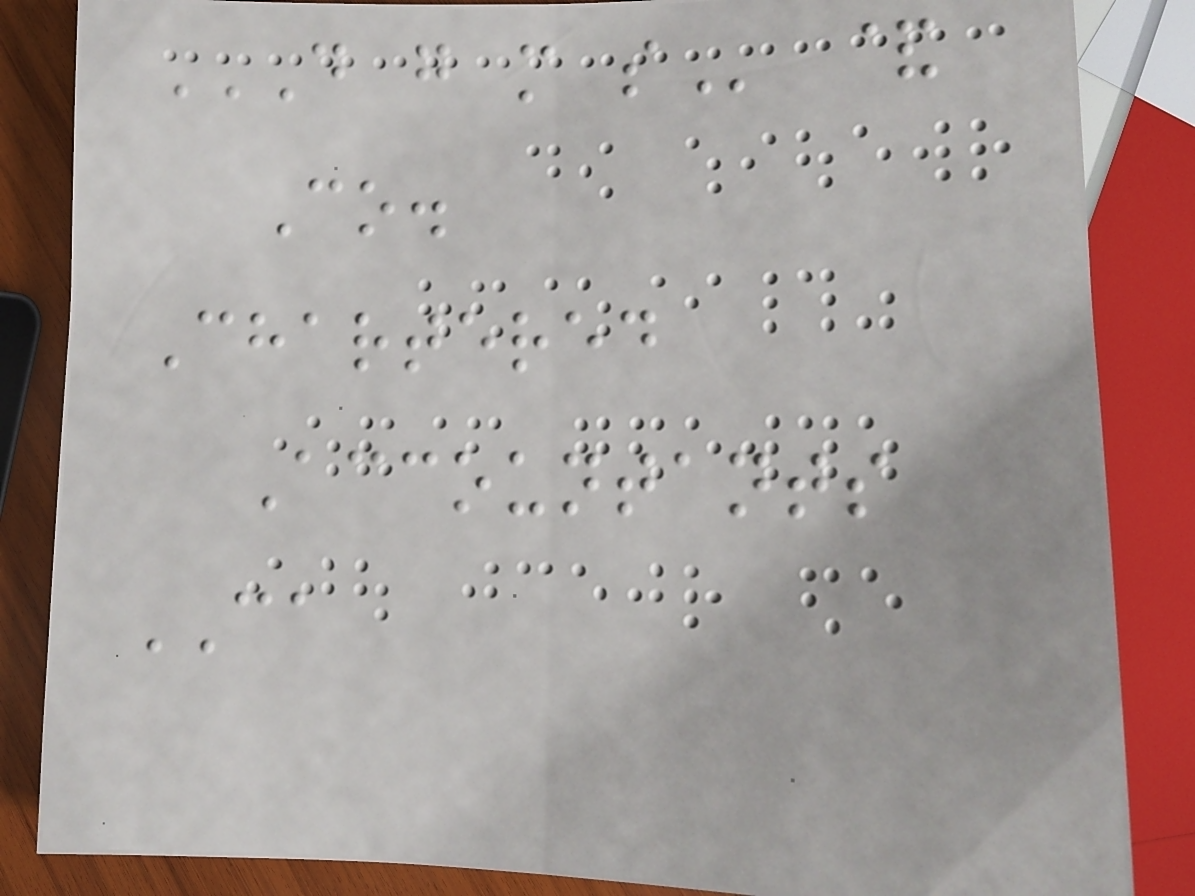D G M S &
Co.
Chartered
Accountants
CA
